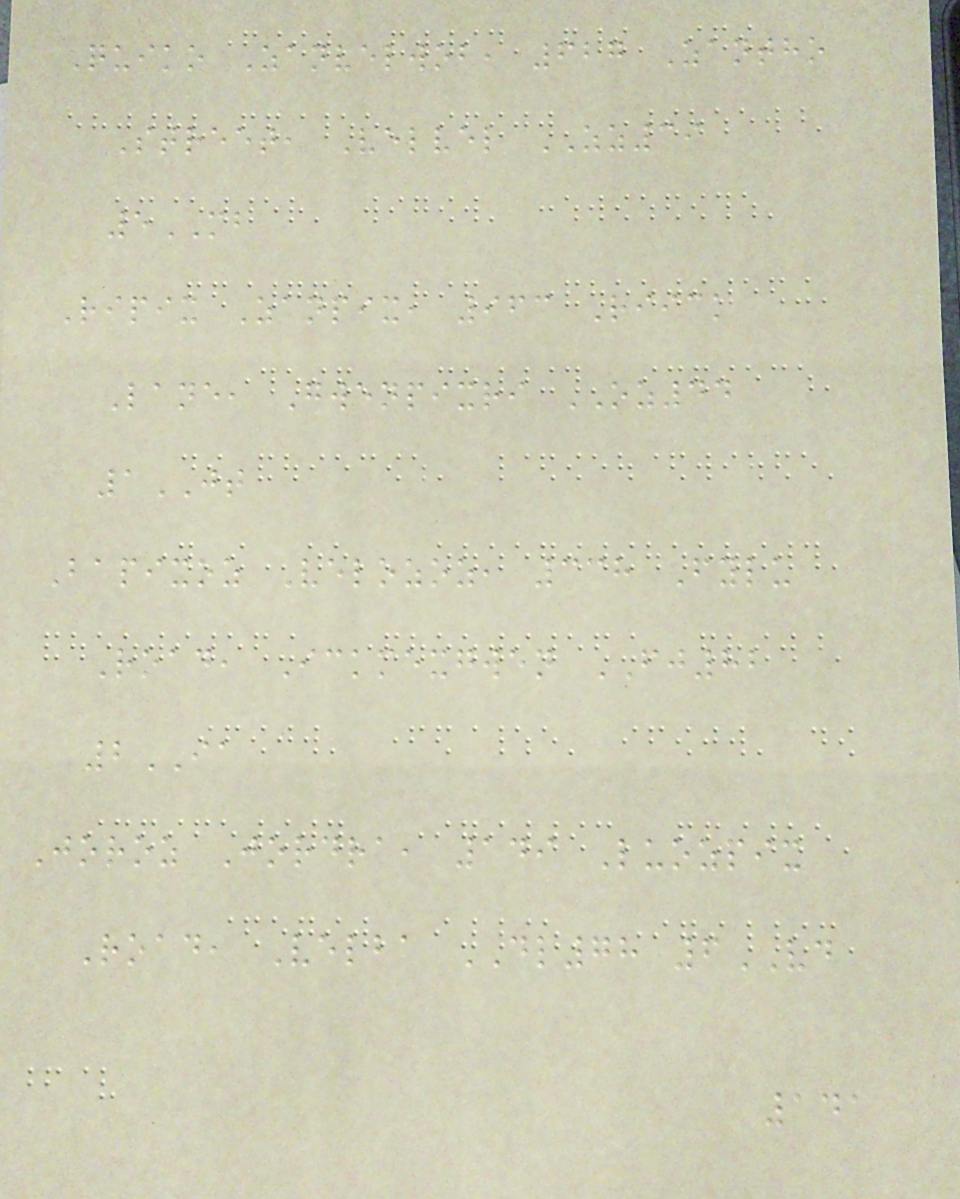Quiko Zanvelwob, 627 Zantho
Street, Velvel ZZ39
5MB
Ripix Zanpix, 963 Riick
Lane, Gwenpixri OZ44
1JT
Bapixoz Velozoz, 338 Fylu
Road, Ickmexgwen FJ82
2IA
Joroz Jordra, 149 Luozpix
Road, Velba DL78 6VD
141
